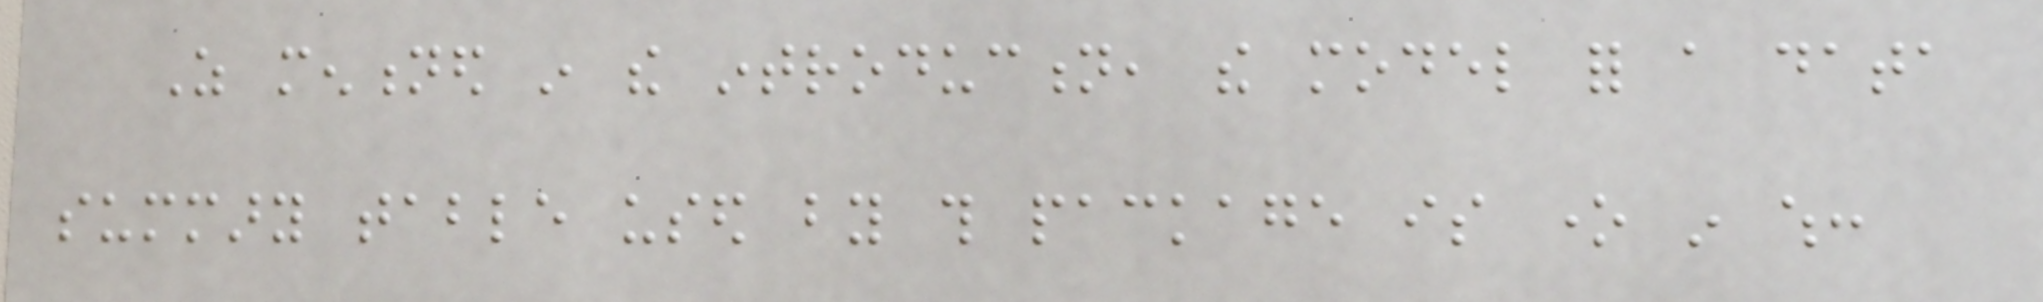As mentioned in the introduction, the model for a data
summary table used by this package is one in which:
